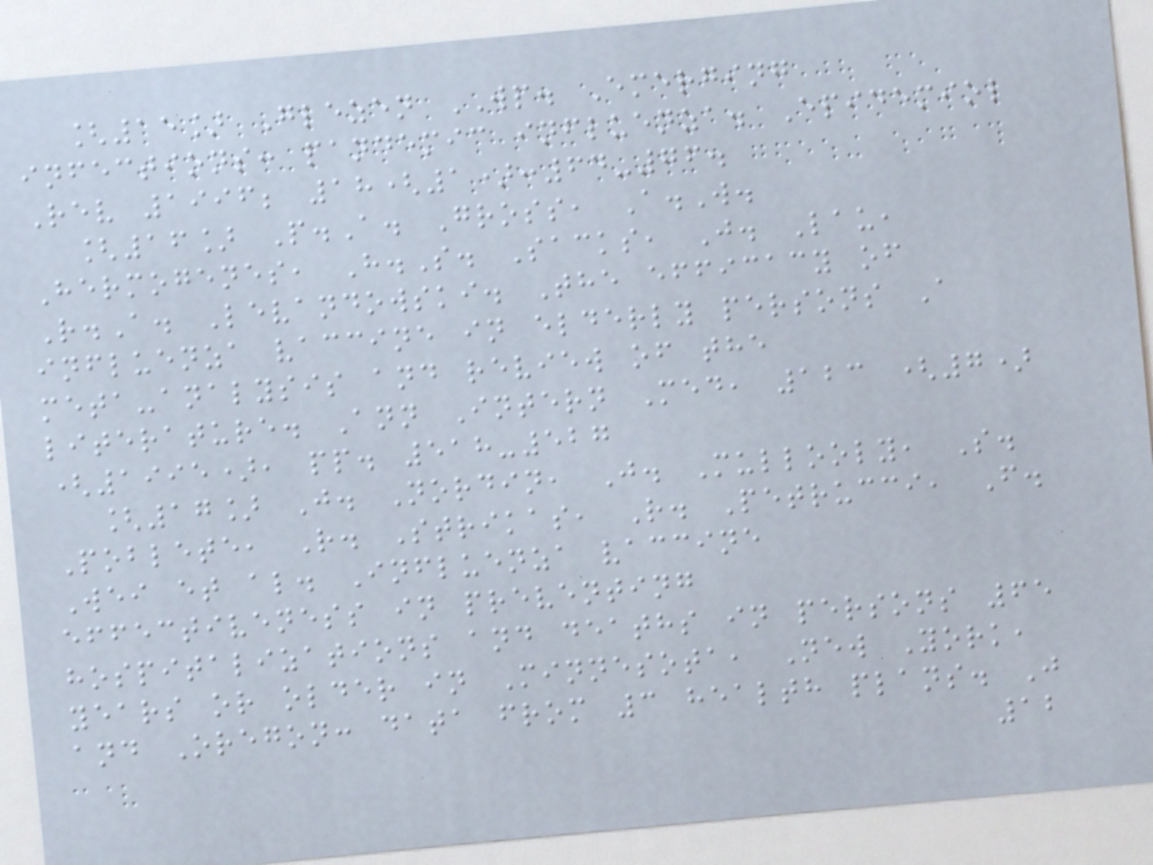[15] Glezen WP. Emerging
infections: pandemic influenza. Epidemiol
Rev 1996; 18(1):64-76.
[16] P.A. Gross, A.W.
Hermogenes, H.S. Sacks, J. Lau,
R.A. Levandowski. The efficacy of
influenza vaccine in elderly persons A
meta-analysis and review of the
literature. Ann Intern Med, 123 (7)
(1995), pp. 518-527
[17] J. Nordin, J. Mullooly, S.
Poblete, R. Strikas, R. Petrucci, F.
Wei et al. Influenza vaccine
effectiveness in preventing
hospitalizations and deaths in persons 65
years or older in Minnesota, New York,
and Oregon: data from 3 health plans. J
12
